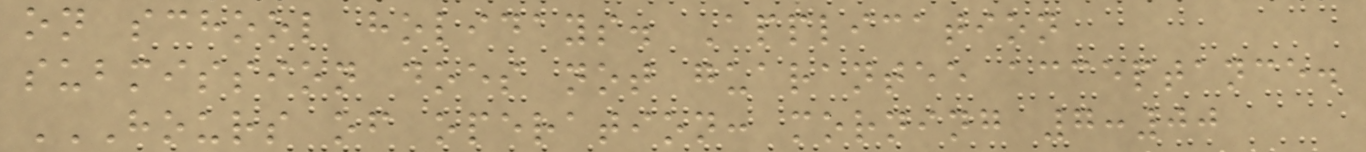on school holidays. Application
submission does not guarantee acceptance.
HOURS OF OPERATION: MORNING 7:00
